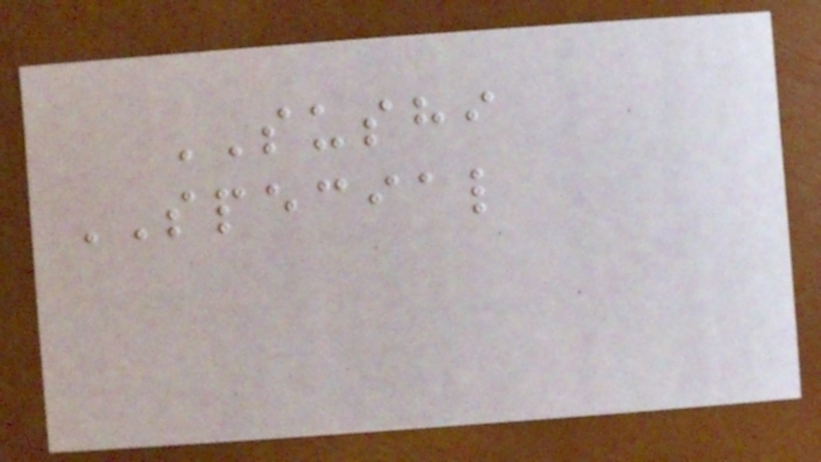SUSHI
SPECIAL
